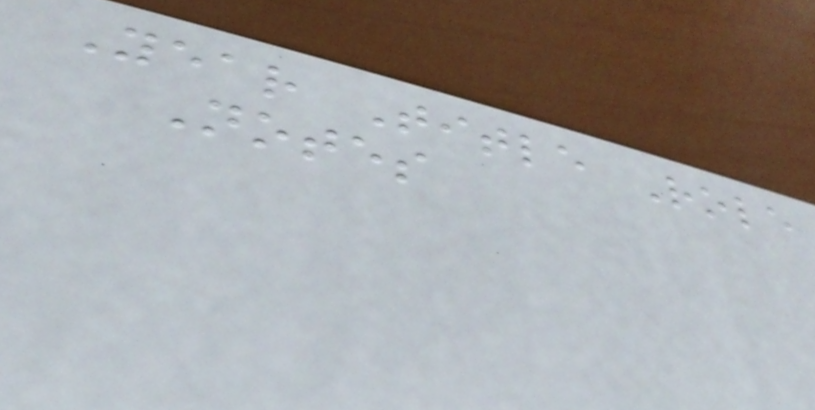Year Title Role
Notes
